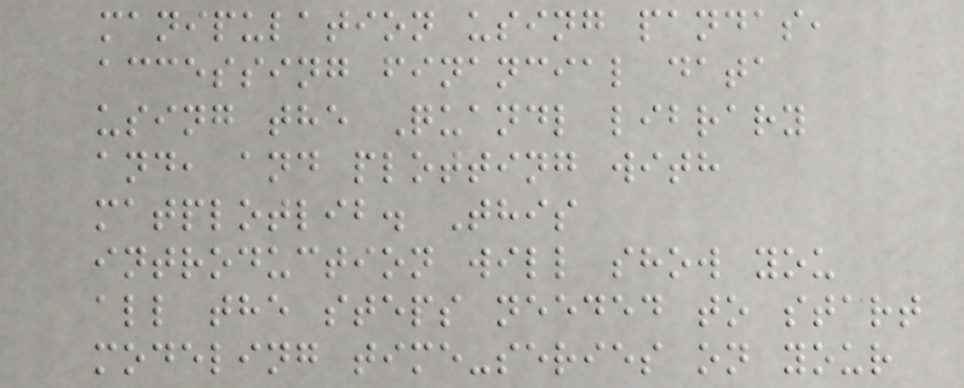manipulation using pandas,
accessing financial data
using the Quandl library
and, and plotting with
matplotlib. This
introduction will show you
all the steps needed to start
modeling time-series on your
